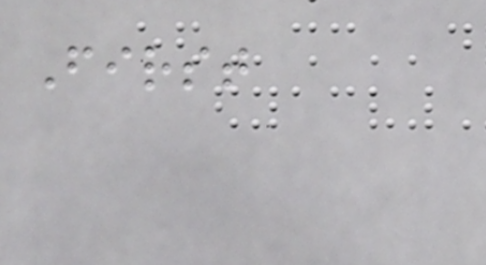First
